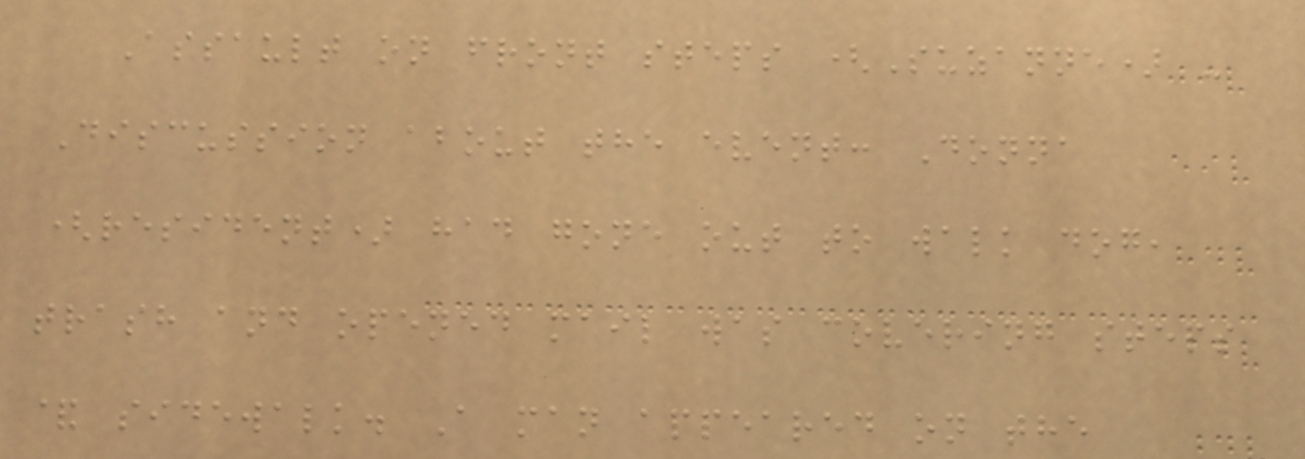Assault on front steps (Suzanne) -
Discussion about the event: Donna
(resident) had gone out to walk dog,
trash and opened mail was covering steps
& sidewalk. A man appeared on the
